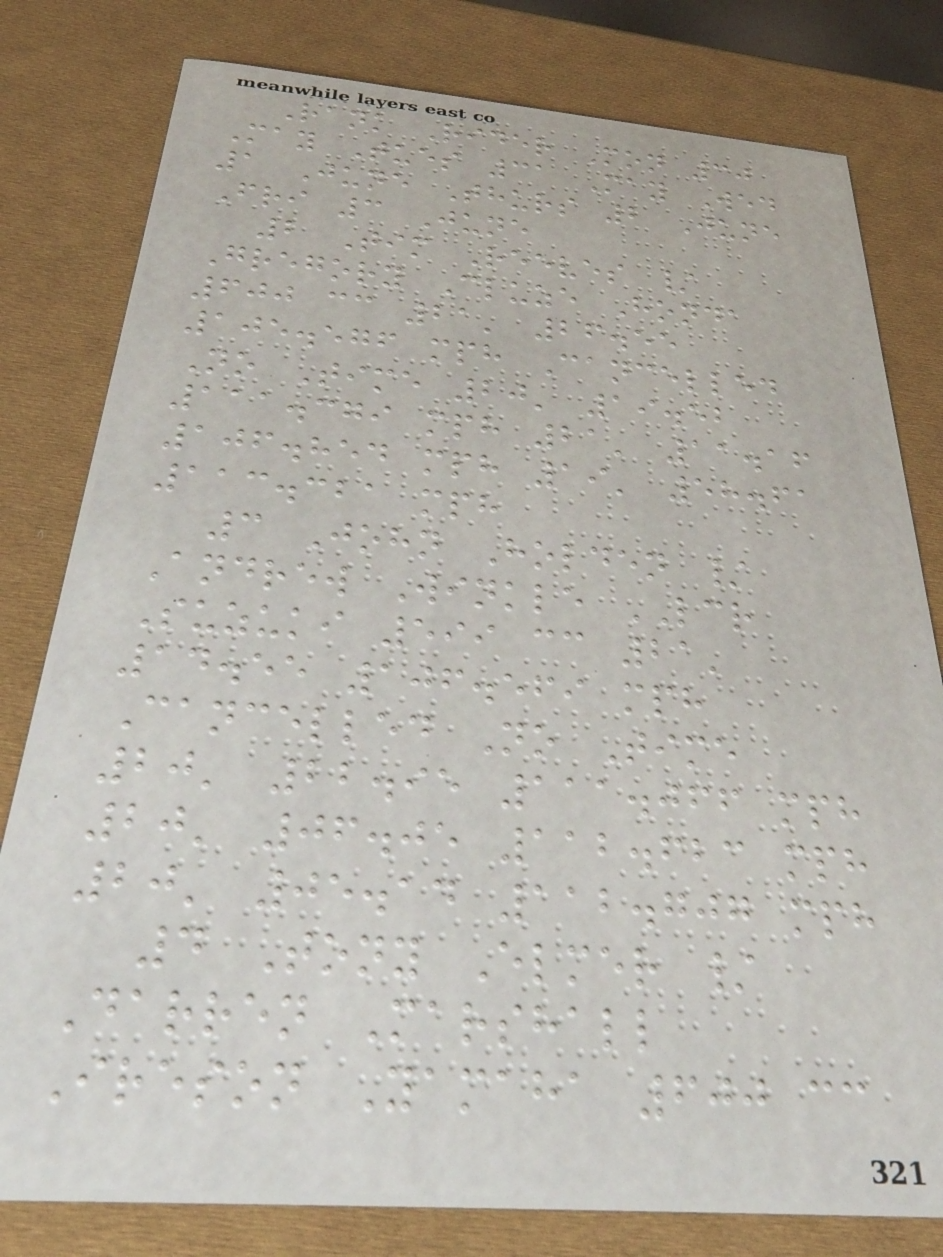Rank Rider Mon 30
May Tues 31 May Wed
1 June Thurs 2 June
Fri 3 June
2 Tim Reeves /
Gregory Cluze Honda
600 cc 21' 26.55
105.576 mph Cancelled
No Time 20' 19.52
111.379 mph 21' 11.16
106.854 mph 19' 58.61
113.321 mph
3 John Holden /
Andrew Winkle LCR
Suzuki 599 cc 21'
14.55 106.569 mph
Cancelled No Time
20' 22.95 111.066 mph
20' 06.05 112.623 mph
20' 05.14 112.707 mph
4 Tony Elmer /
Darren Marshall
Ireson Yamaha 600 cc
